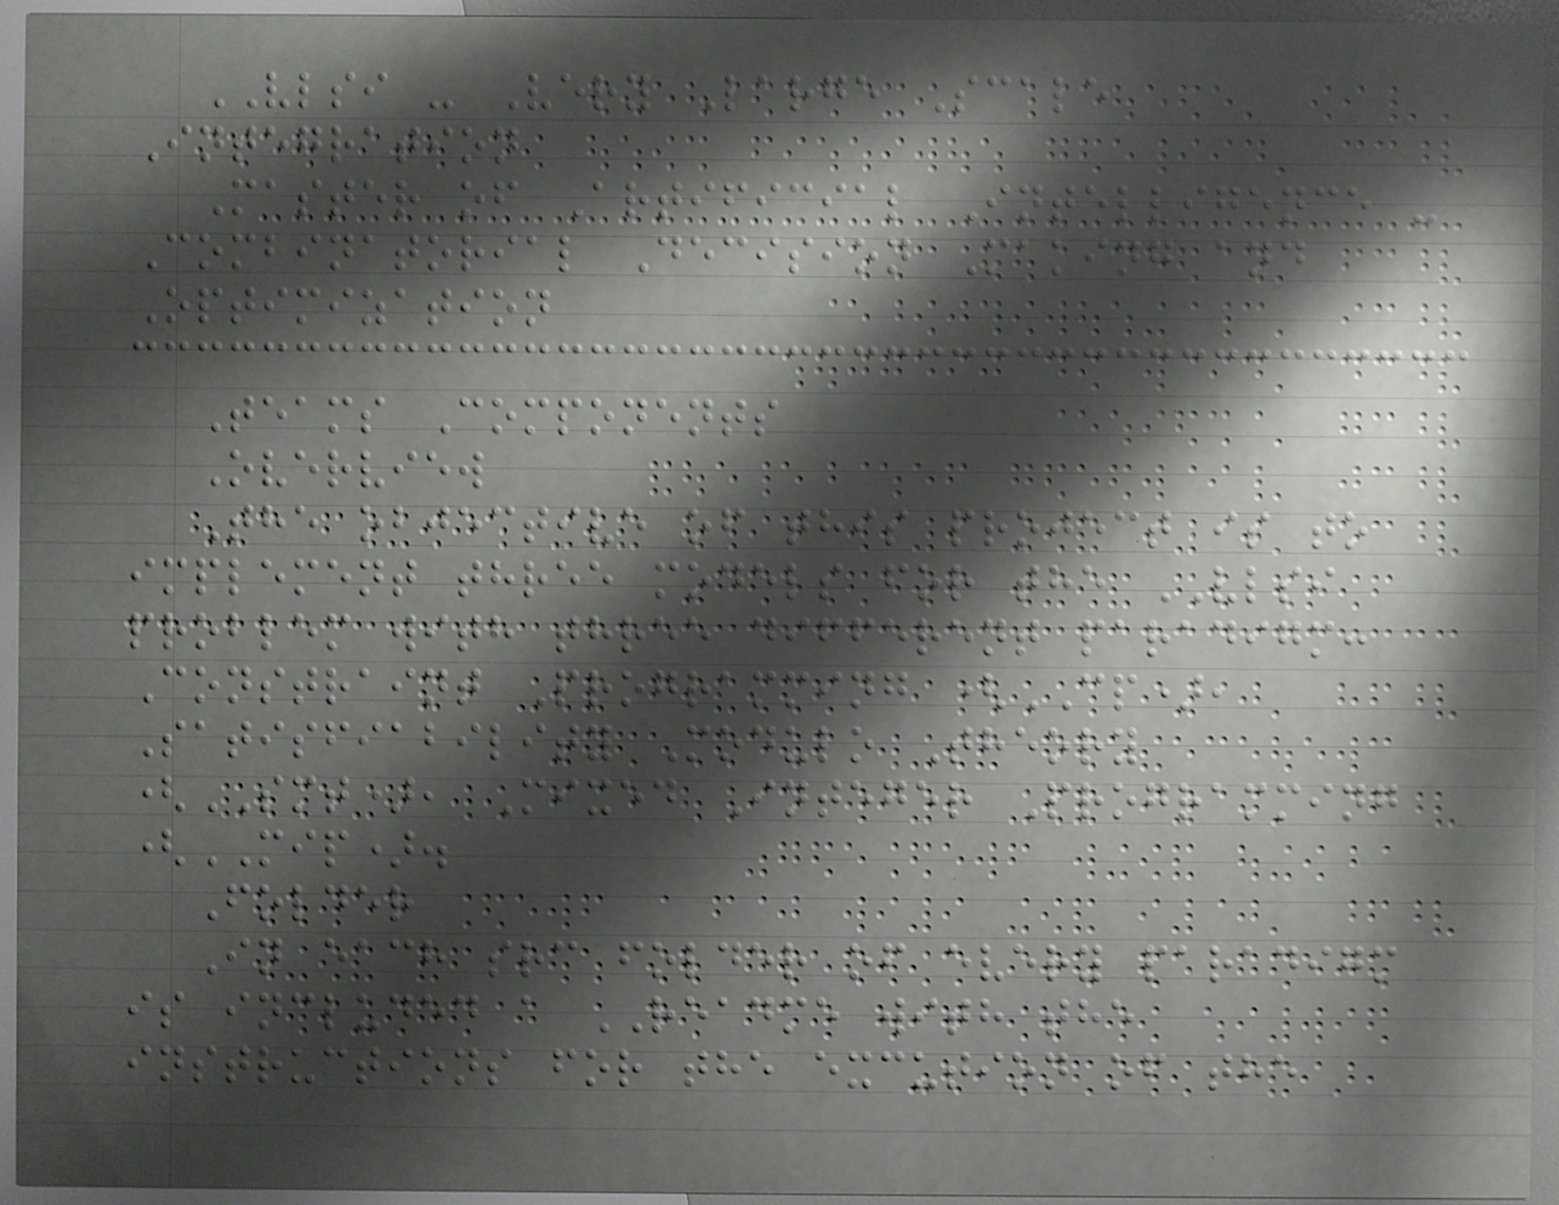VLSI - Very Large Scale
Integration
Master of Artificial Intelligence -
Combinatorial Decision Making and
Optimization
Teams Components
Overview
The objective of this project is to
implement three models for the VLSI
problem with three different paradigm:
Constraint Programming (CP),
Satisfiability Modulo Theory
(SMT), Mixed Integer Programming
(MIP).
Folder
In each src folder of every paradigm
is included a README with the
instructions for the excution of the
